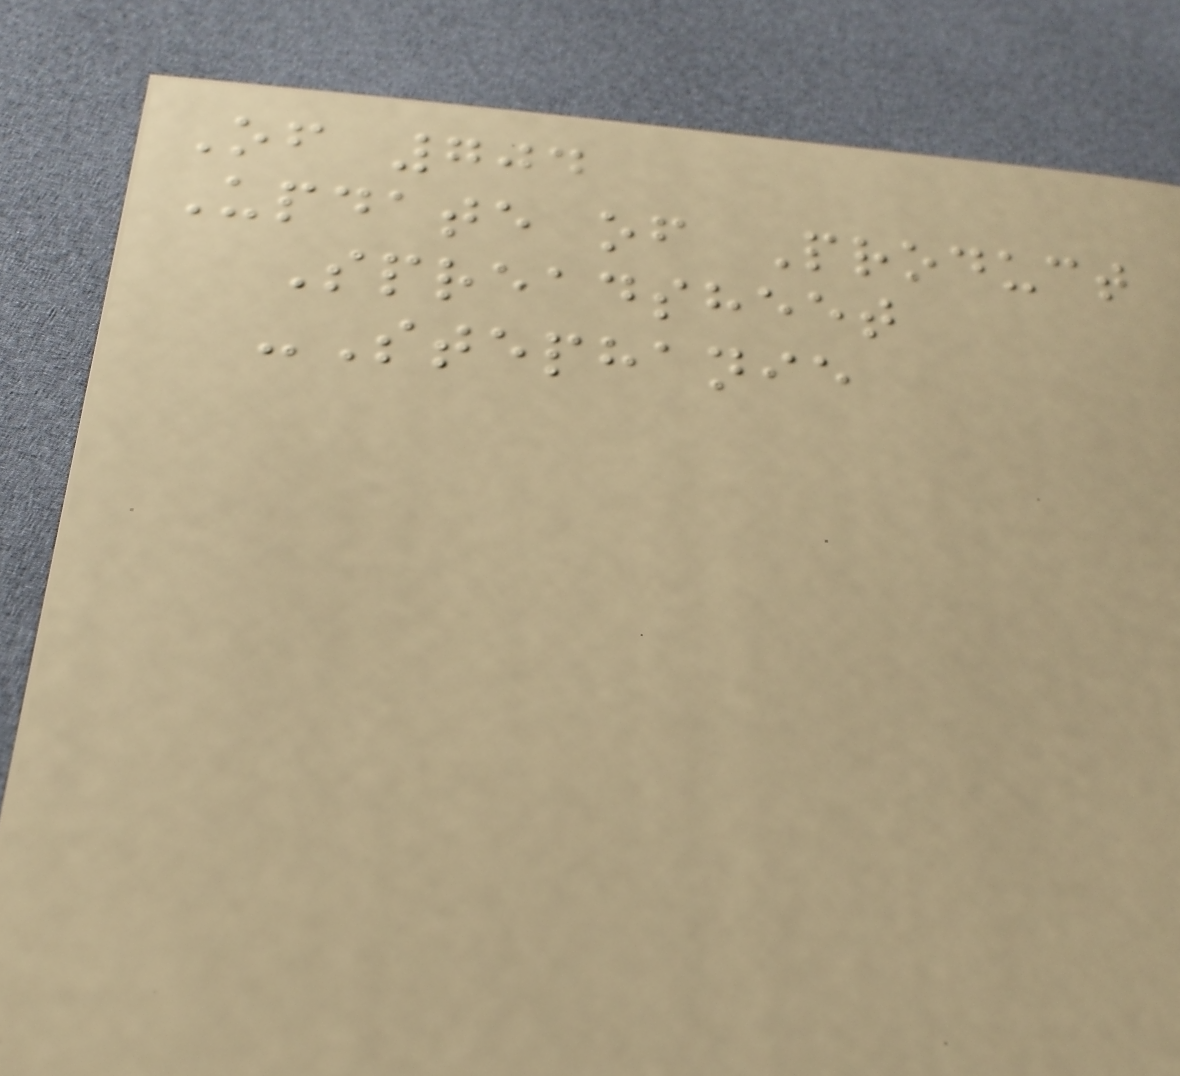Of 704
Update of Product
Spreadsheet
-Stephanie
